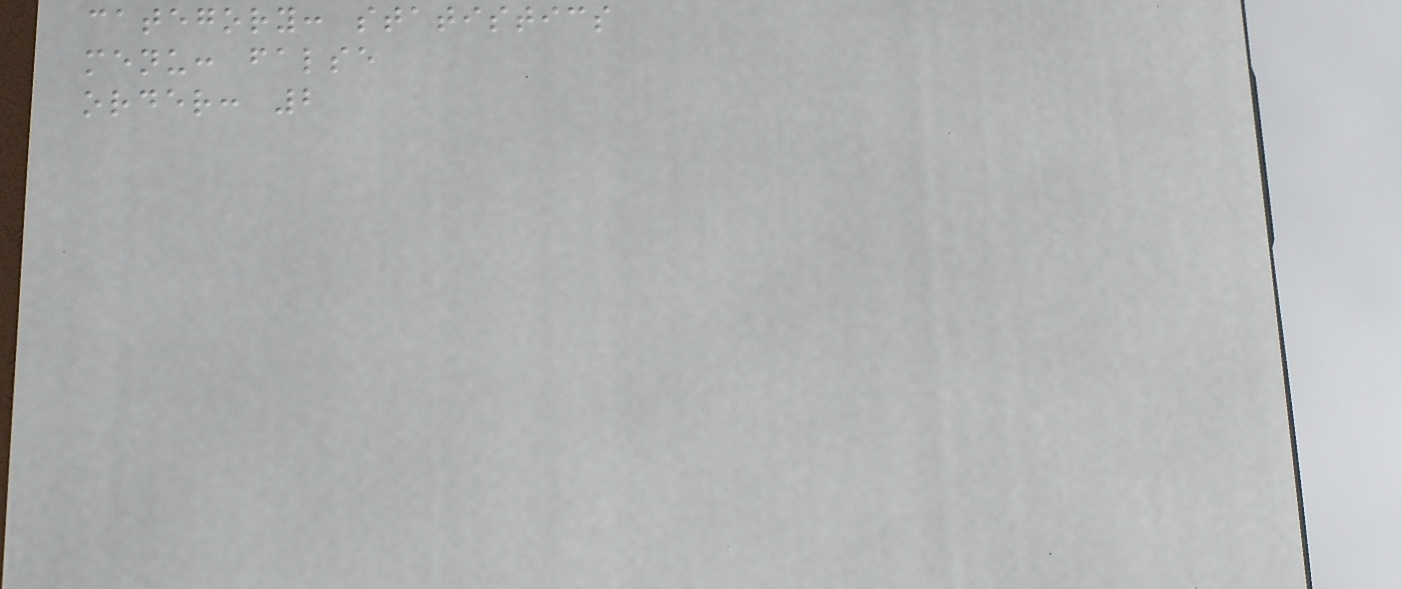category: statistics
menu: false
order: 2
